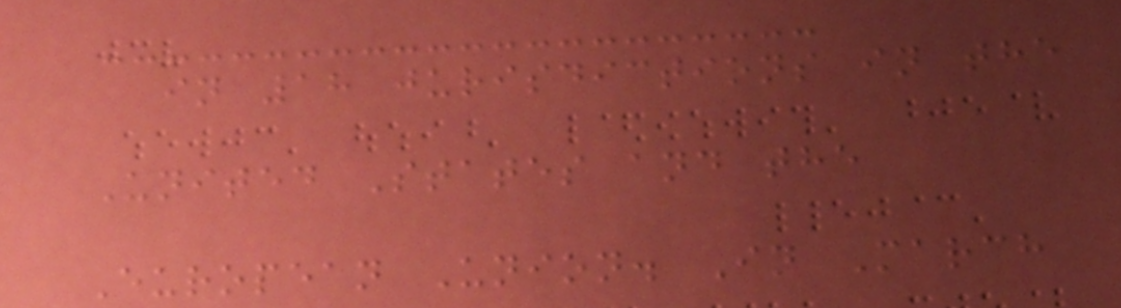in 18 jurisdictions in the
United States and the
European Union. In March
